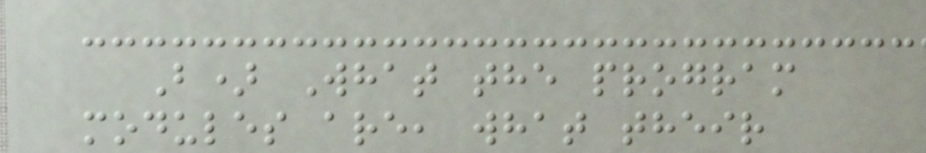B) What the program
modules are, what their
